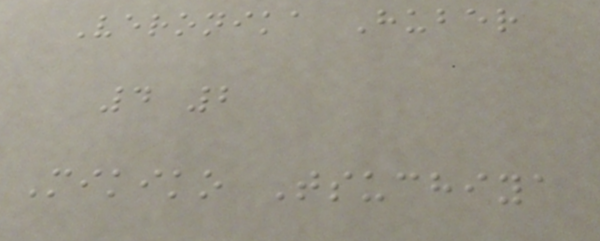Veronika Huber
4 2
Mikiko Tsuchiya
